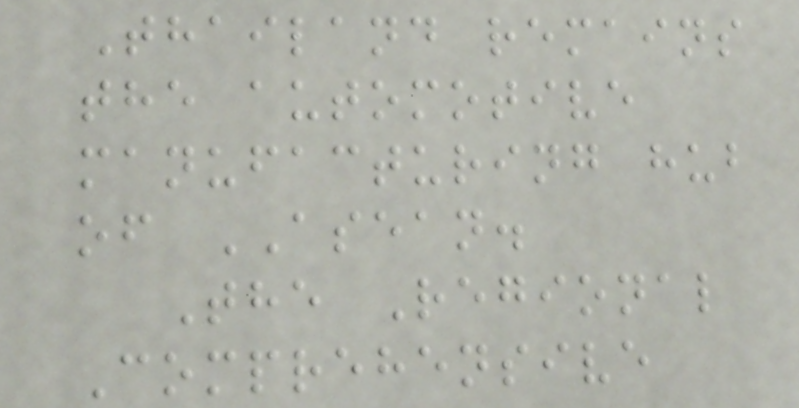Thailand remains
the automotive
manufacturing hub
of ASEAN.
The Regional
Comprehensive
